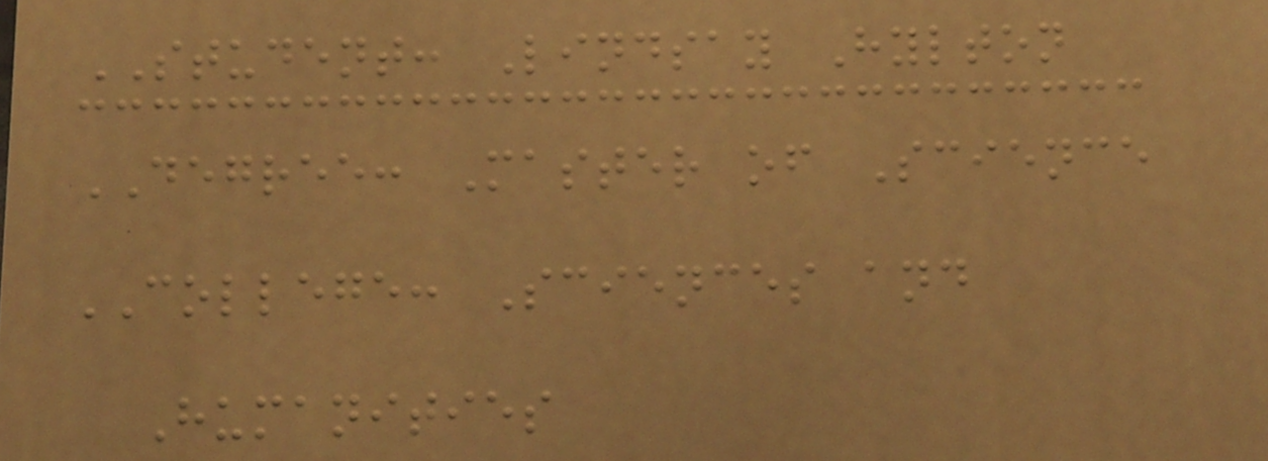STUDENT: Lindsay Hylton
DEGREE: Master of Science
COLLEGE: Sciences and
Humanities
